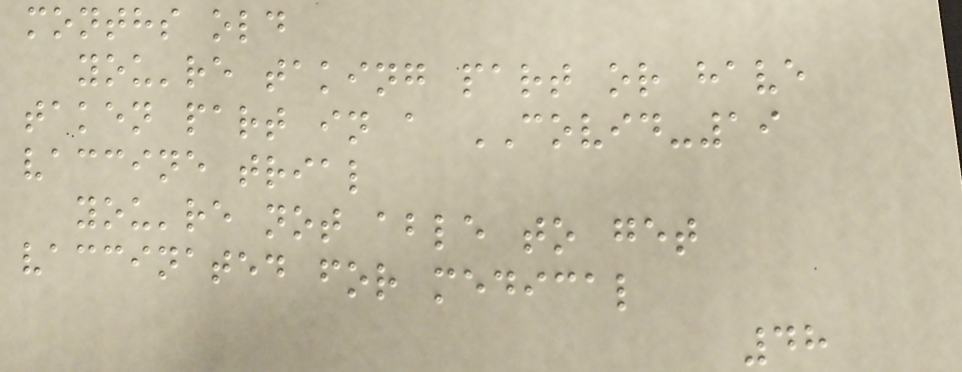months old
you're taking part or have
taken part in a COVID-19
vaccine trial
you're not able to get
vaccinated for medical
48
